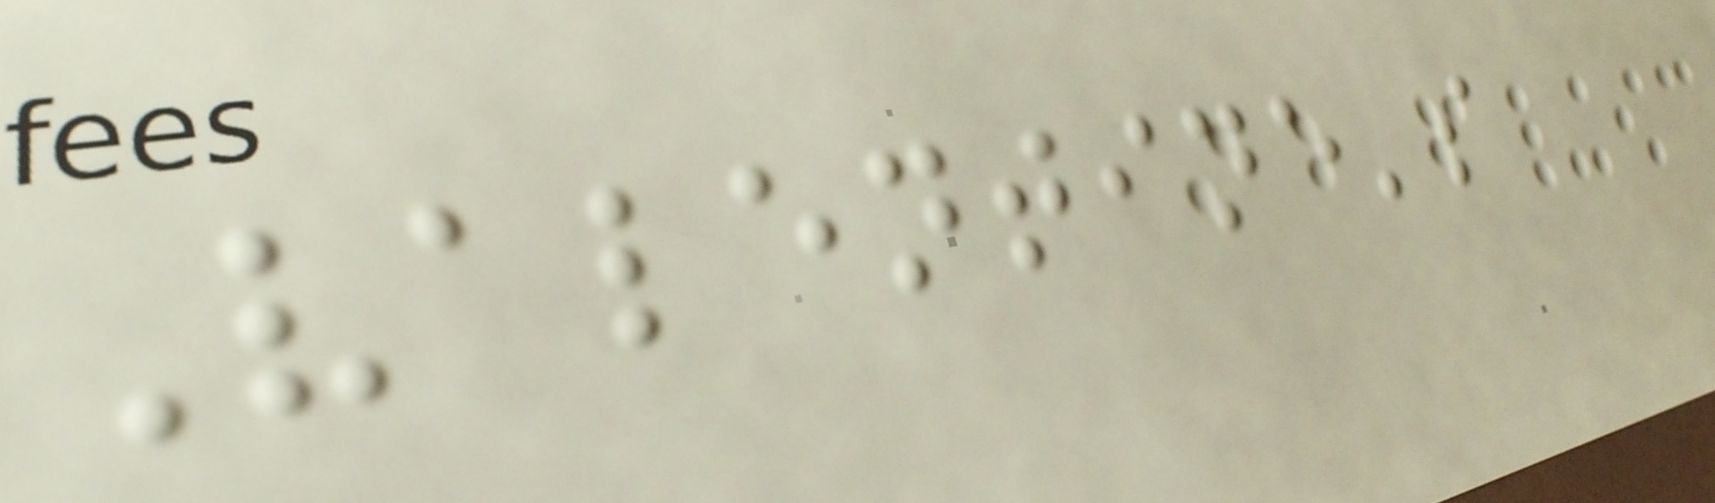Valentine's
